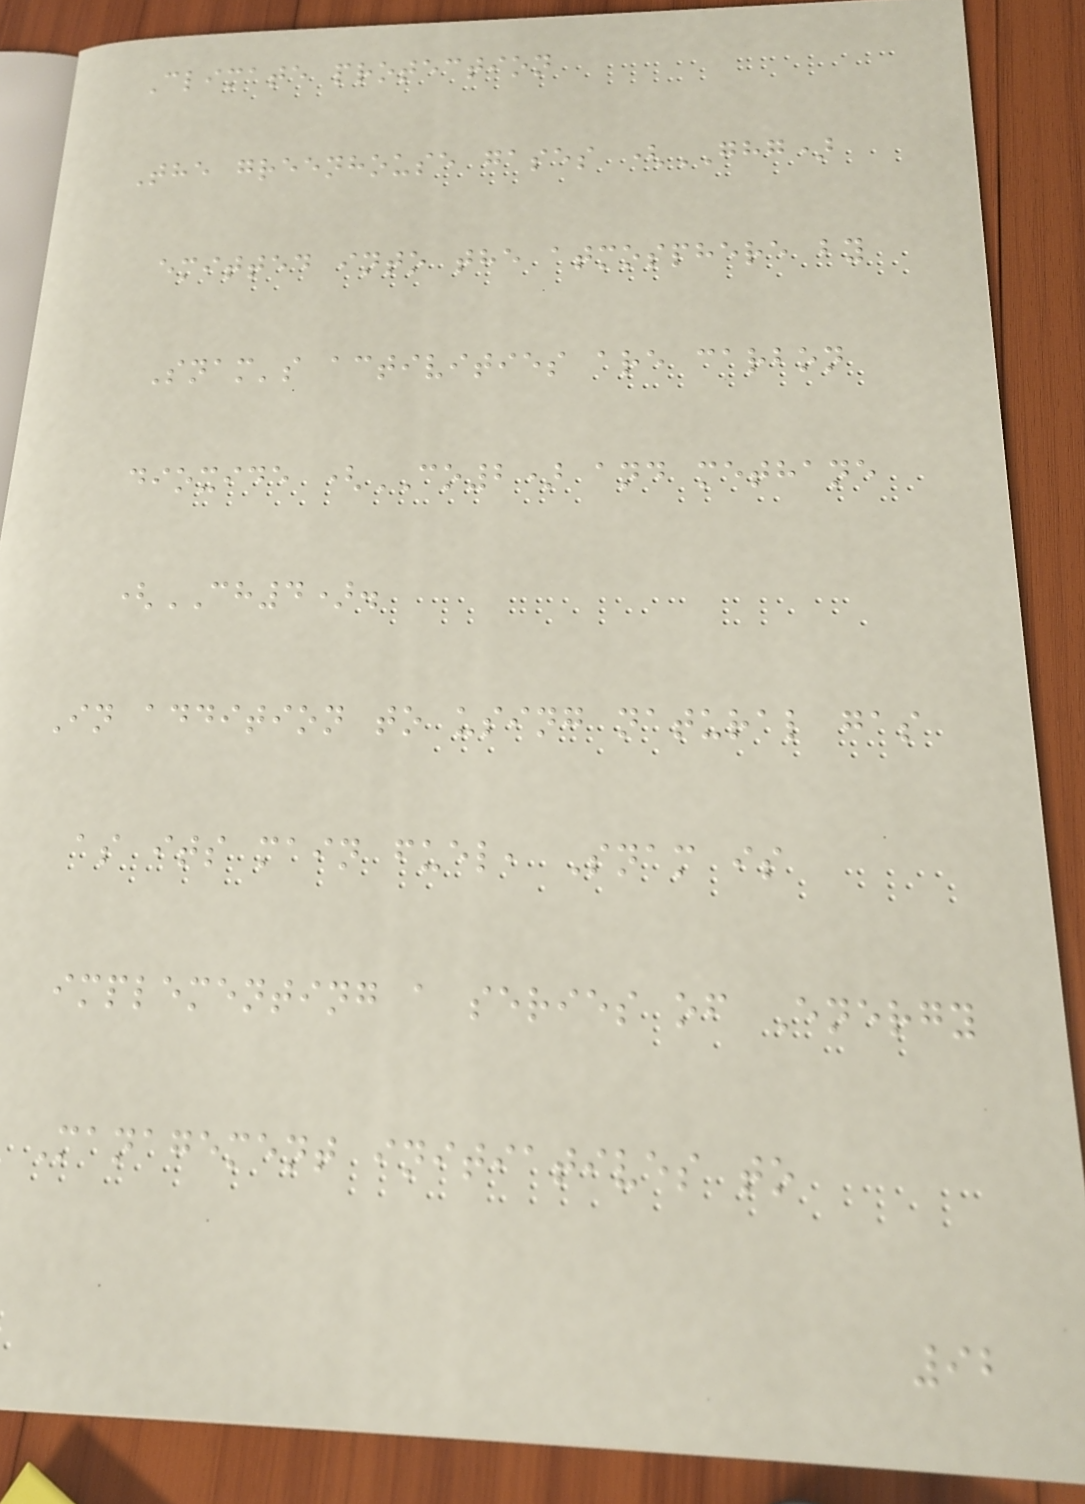Climate protection
The greenhouse gases (GHG)
emitted into the atmosphere by
Snam's activities are carbon
dioxide (CO2) and methane
(CH4).
In addition to using natural gas
as its main fuel, Snam is
implementing a series of Energy
Management initiatives to
92
